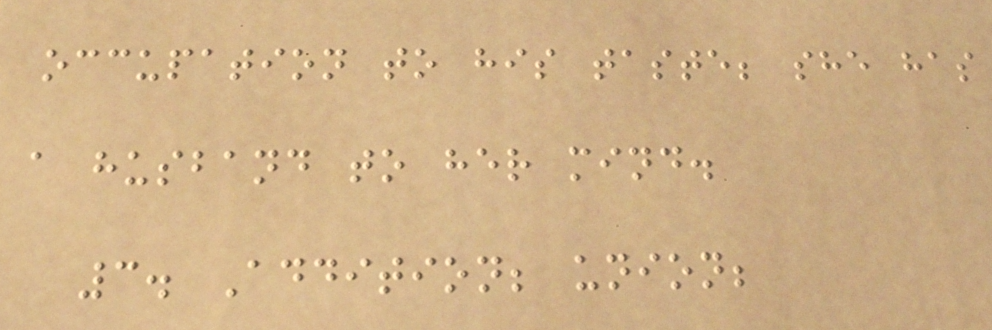occupation to his taste; she has
a husband to her mind.
3. Addition; union;
